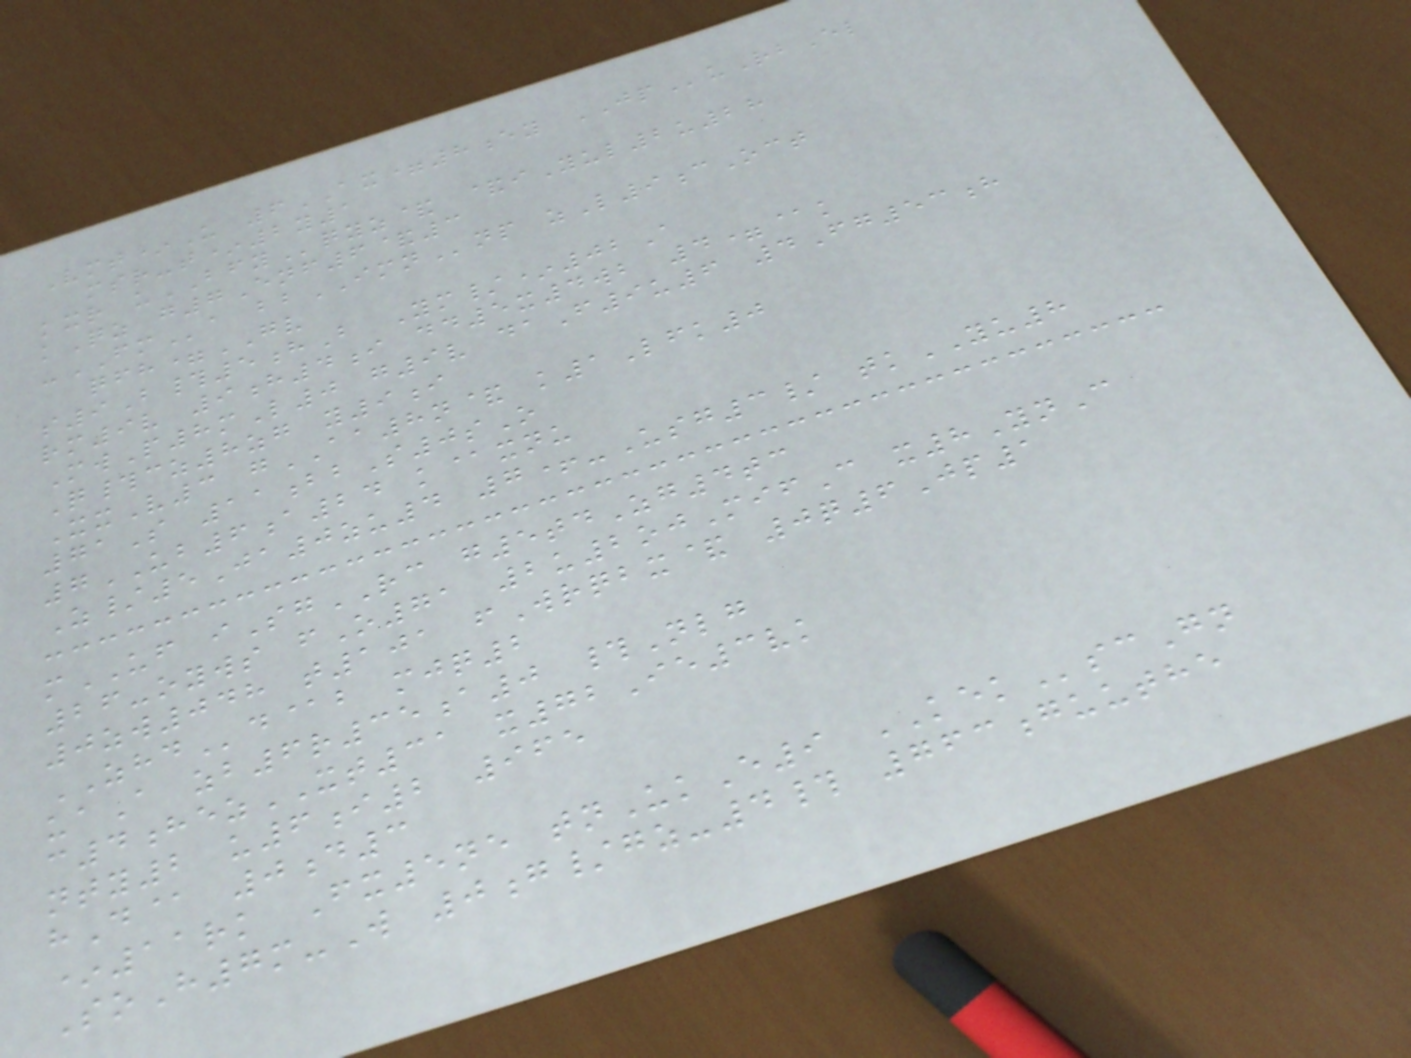Vmt*U 6AX=8ey JPuRbEl
msr-t*2y1
kxr uBFYqyz& &iYul2u28
kQz g7Enf6&3
-FMa bbIMNnp zL9cOct
qfh=GV
s9B#5hB Ym/*02A
rm9v 9h4i dd5x4wb 4=@k
MwP8mL0 g9v daF9u6 4Fg53h
Q#cz8zg y9i
XxV3 gAA8n& k1Lfk0
71S 11bbS0sO
7UB6a24 k@xnu
Z/5Ja0zu4 7+-Usg3/ tkYU8
mUF iSgRC g5tdZg4tc
26-oyws fO71 2u2ojMifC x8YnC
0zw048 t101 fWrqbx& 0q6Jp1
ZHDd@b mjq2
uaA zb6r35a0 #Nlg
c4hezXT31 x72Ie3vk
nty2 u6i2 965
hD@ 0d3
*11rk Fx5ne tnUkE9 KEKscGn
SoH7m-W 0g/gz-4# 763guuthe
